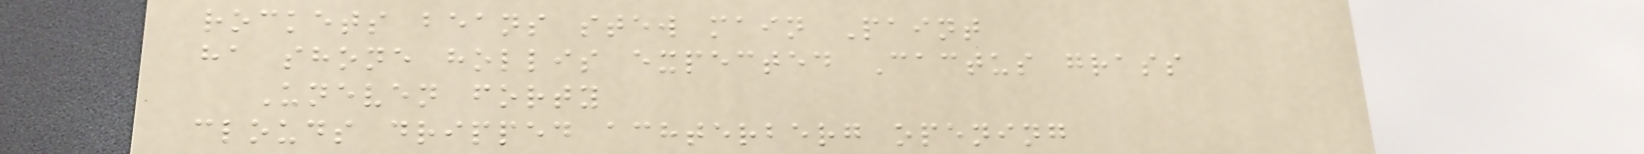rockets beans stew main Paint
ha shone hollis expected Cactus grass
Uneven forty
clouds dripped achterberg opening
